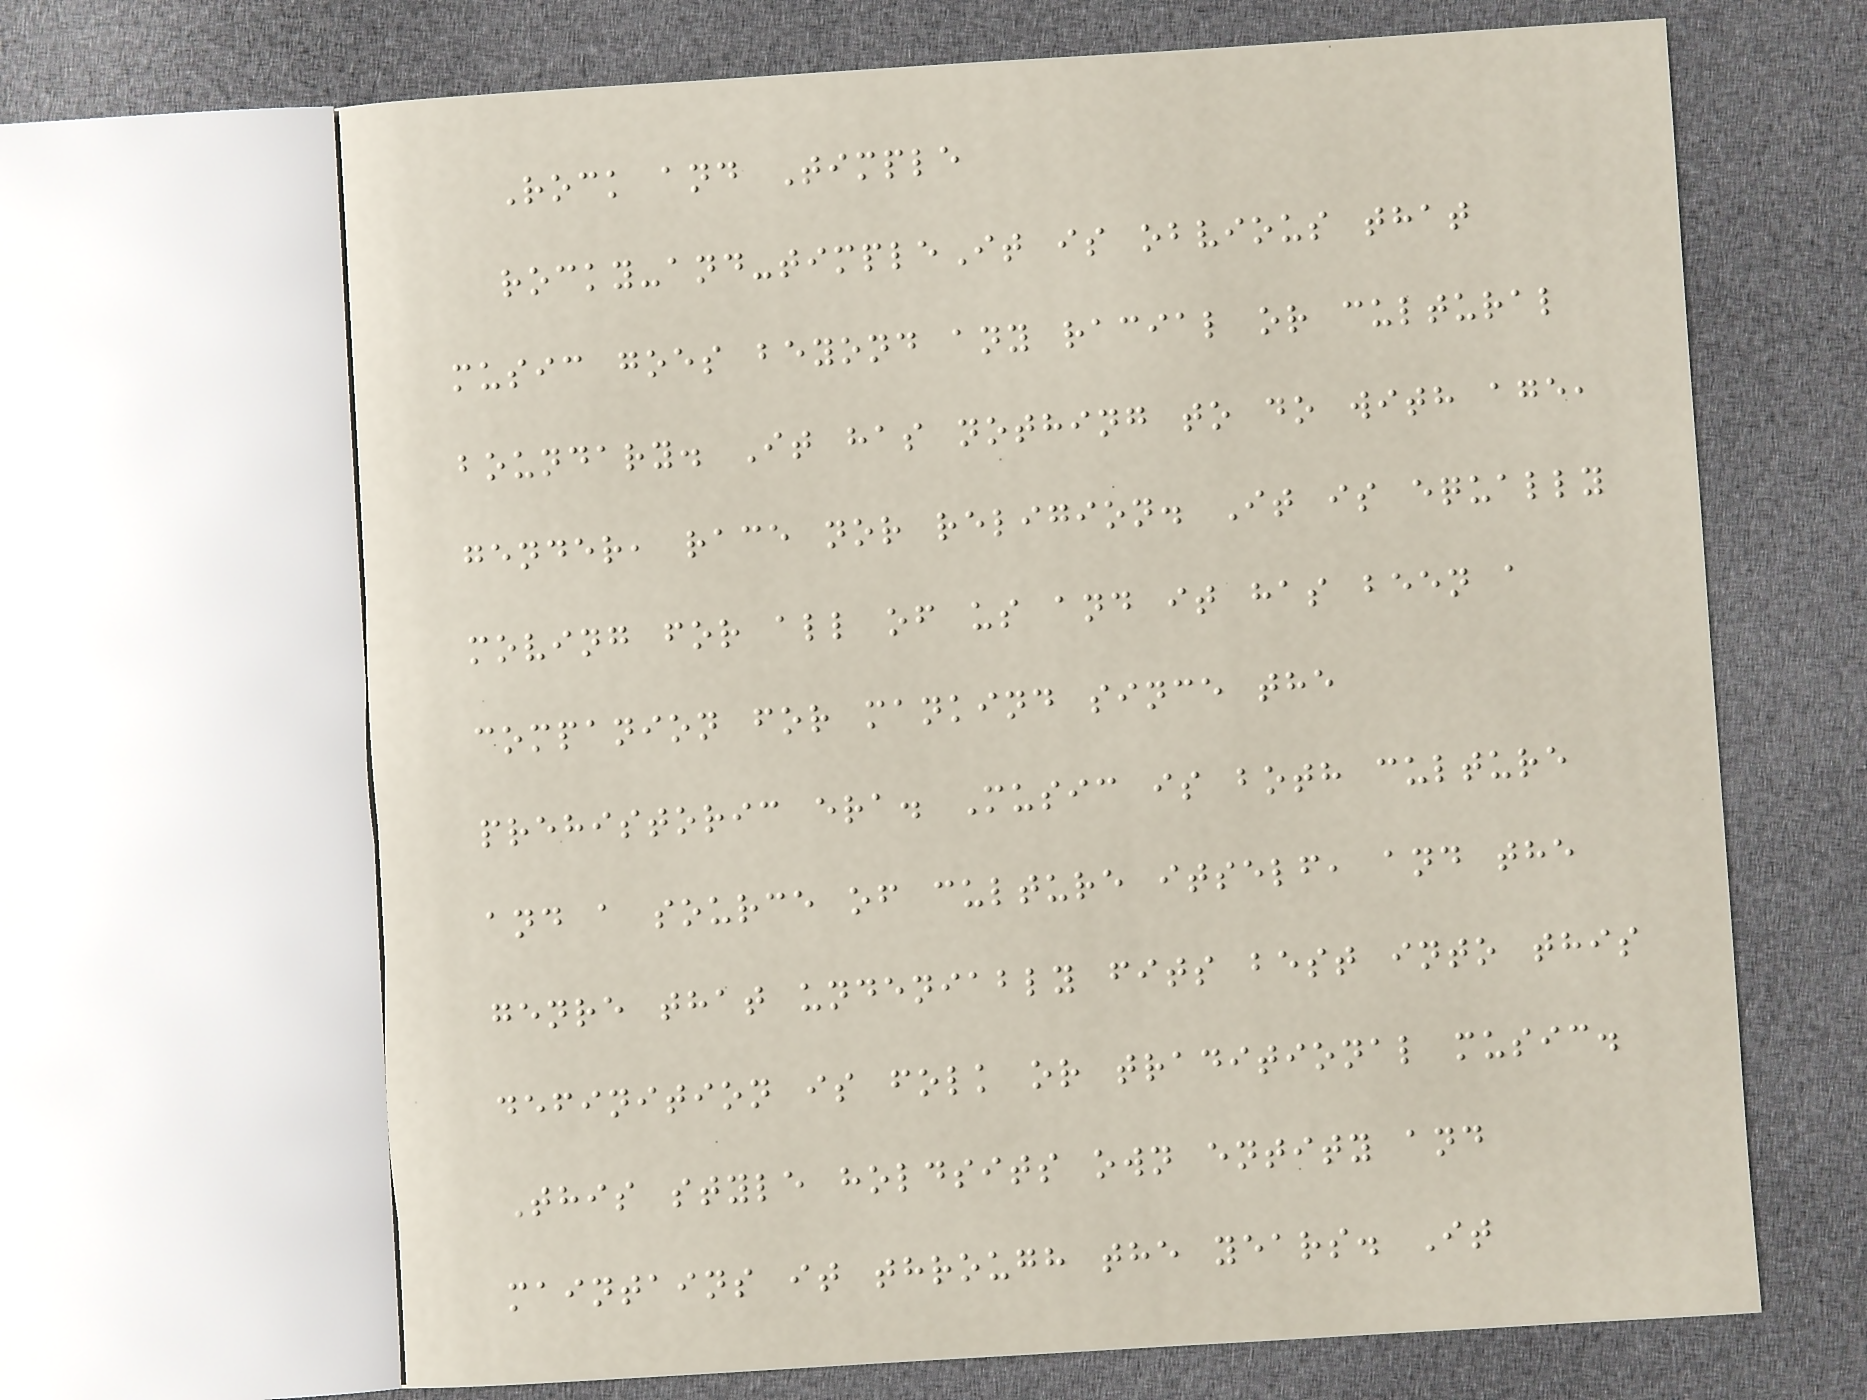Rock and Timple
rocky-and-timpleIt is obvious that
music goes beyond any racial or cultural
boundary. It has nothing to do with age,
gender, race nor religion. It is equally
moving for all of us and it has been a
companion for mankind since the
prehistoric era. Music is both culture
and a source of culture itself, and the
genre that undeniably fits best into this
definition is folk or traditional music.
This style holdsits own entity and
maintains it through the years. It
